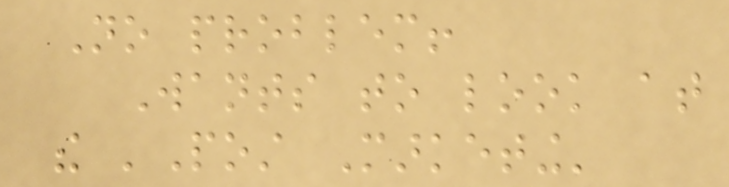No problem!
Wants to look at
the 'Post Marketing'
